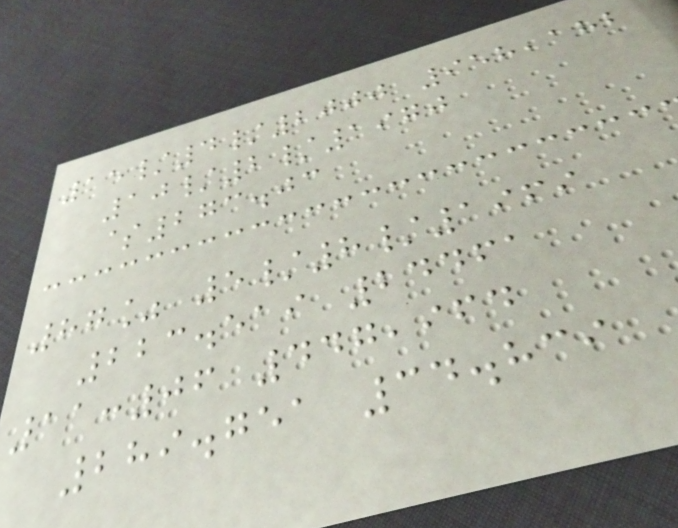15/4/2000 958,182
10/2/1970
$273.03
87% 5/8/1969
223.519 24461
11:06 447,964
289.751 34.839
